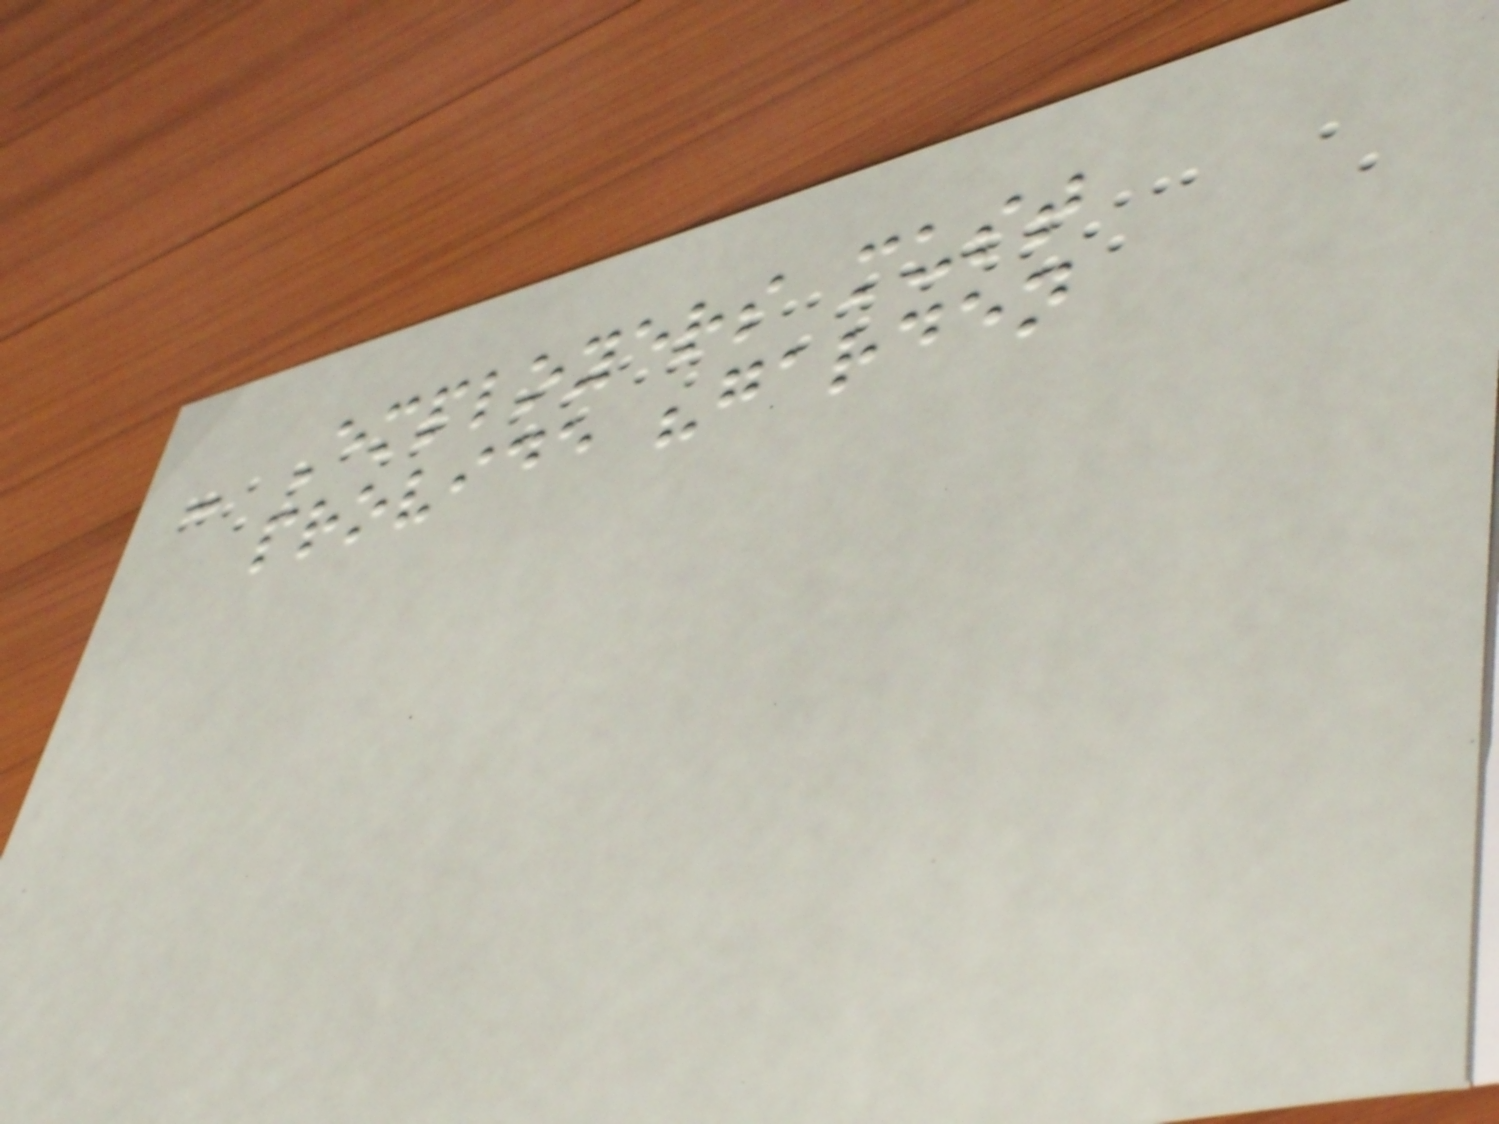- Employers must
provide "garden
